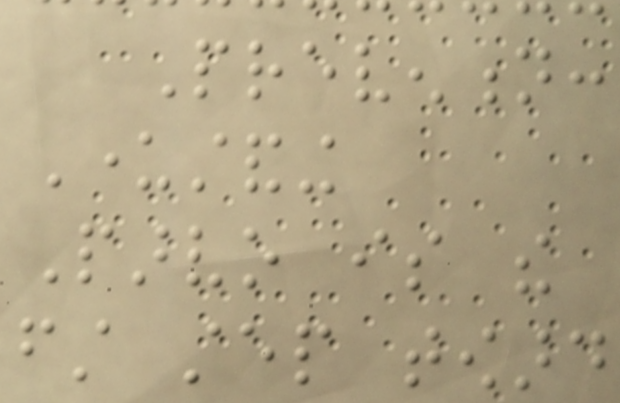Prevention:
Understanding
Parvo is the
first step toward
